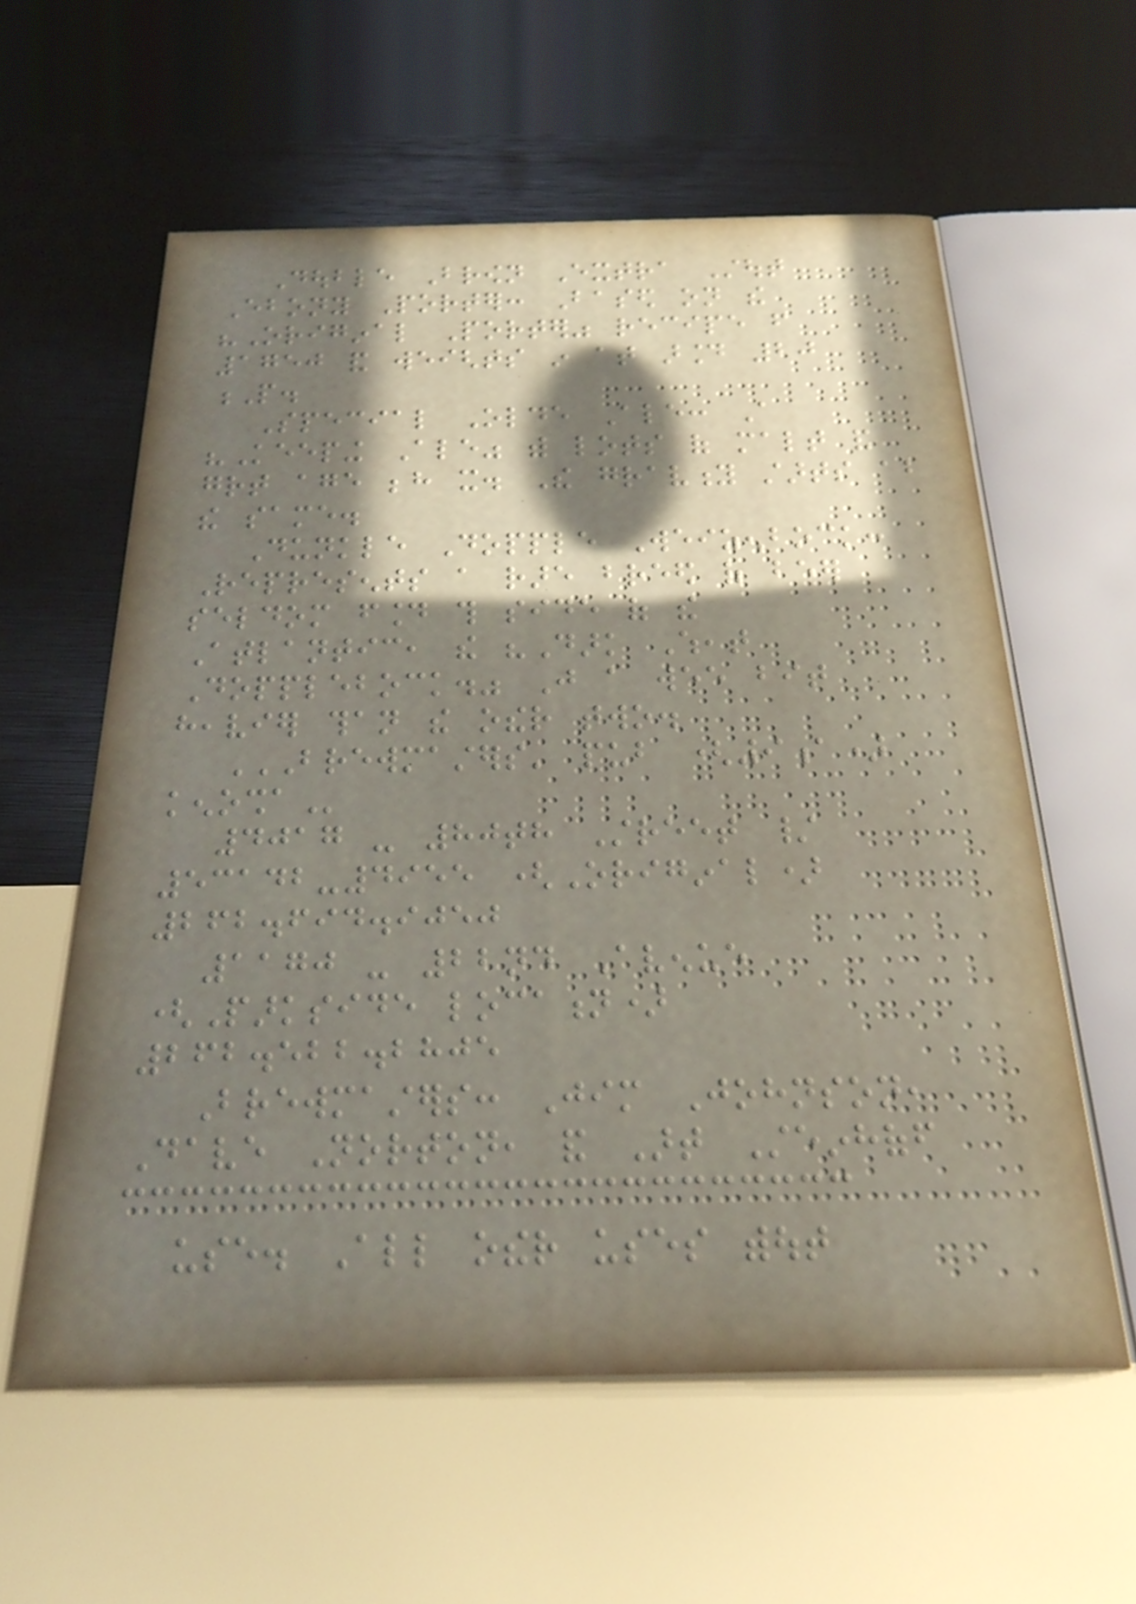Double Brown Extra Stout
Ebony Porter: Based on the
"Original Porter" recipe from
1750 and weights in at around 20
P.
Special Olde Ale: A
"Keeping Ale" with lots of malt and
great age behind it. The gravity starts about
the same.
Dunkle Dopple Weizenbock:
Represents a rare breed of beer
seldom found this side of the
Atlantic, the "Dark Wheat
Dopplebock." Just a wee bit
heavier than the other two.
BREWMASTERS' PUB (9A)
KENOSHA
4017 - 80th Street /
53142-4955 (Original)
262.694.9050
1170 - 22nd Avenue
(Parkside location)
262.522.2805
Brewmasters: Jim Johnson,
Dave Norton, and Art Steinhoff
use. All other uses without
